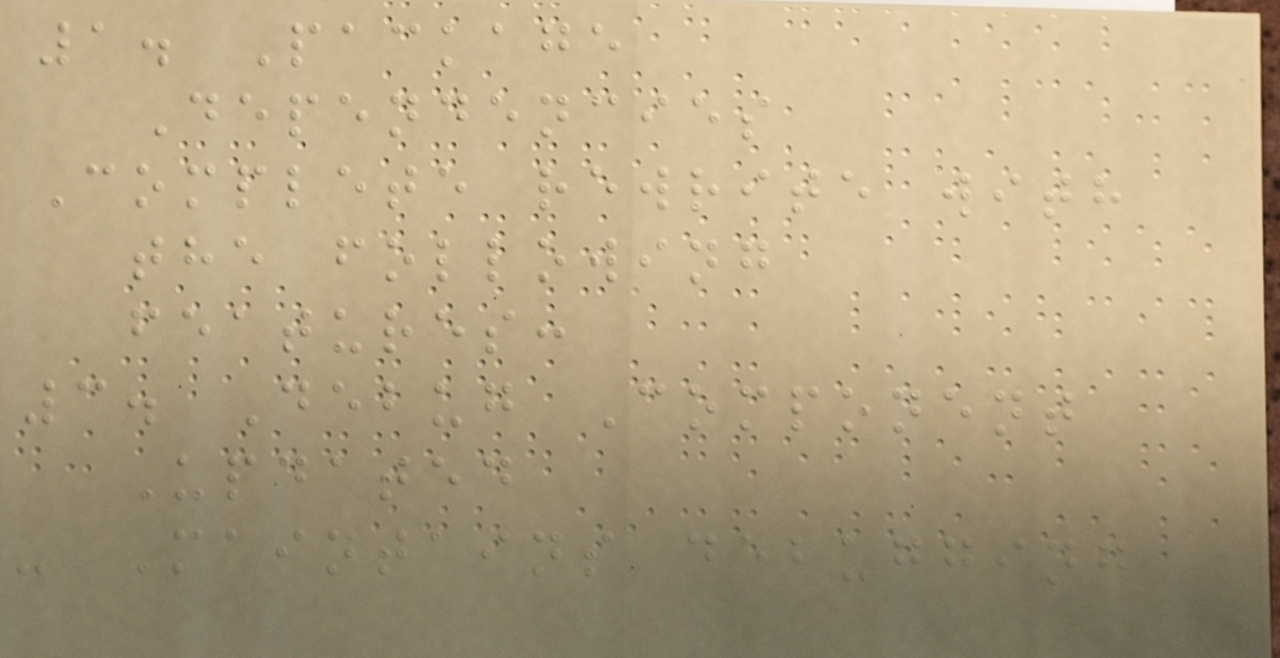1. Package
Dependencies
Complete rewrite with
the following
features:
3. Debug Component
Updated
- Maintains debugging
